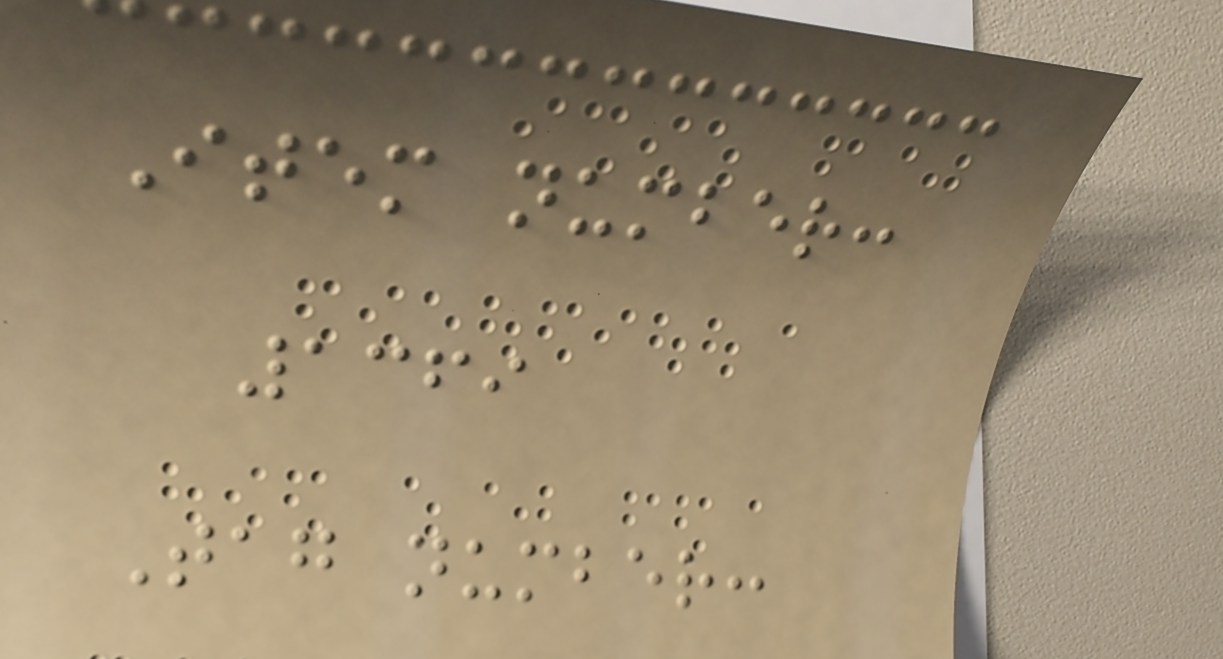Item number:
1369
Tag number:
